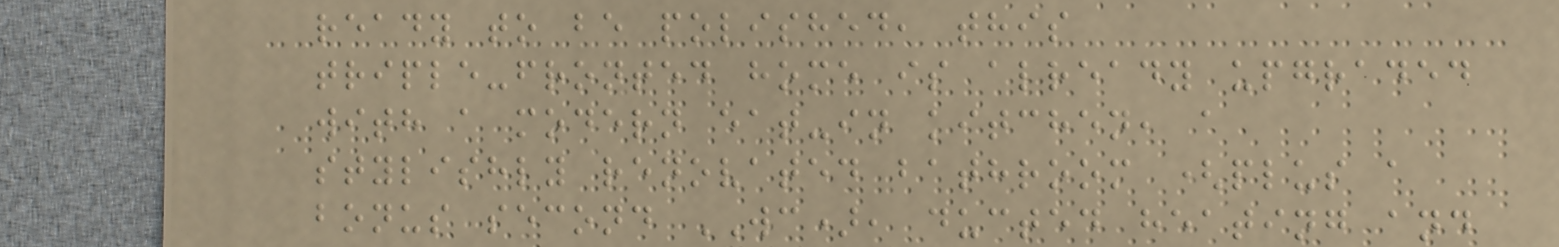ready to be polished, this
triple-fronted home is already upgraded
with a modern eat-in kitchen, a
stylishly renovated bathroom (plus a
bonus second WC), ducted heating and
